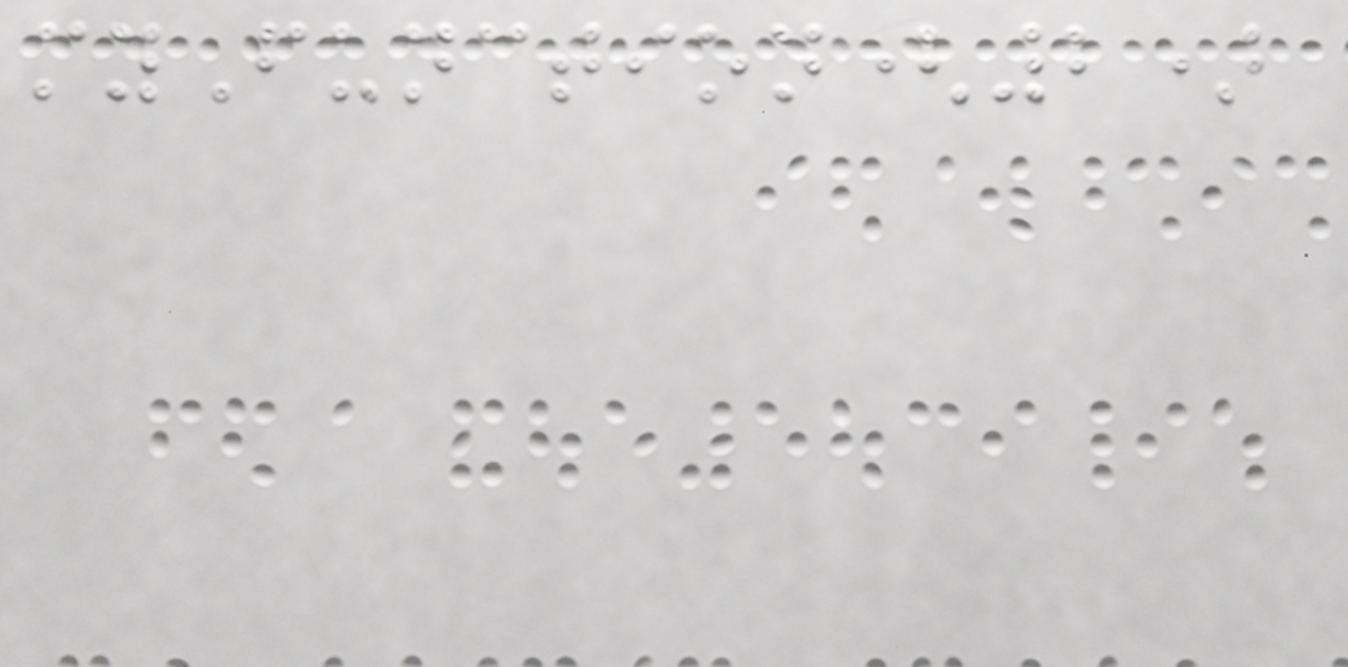myFunction(2)
